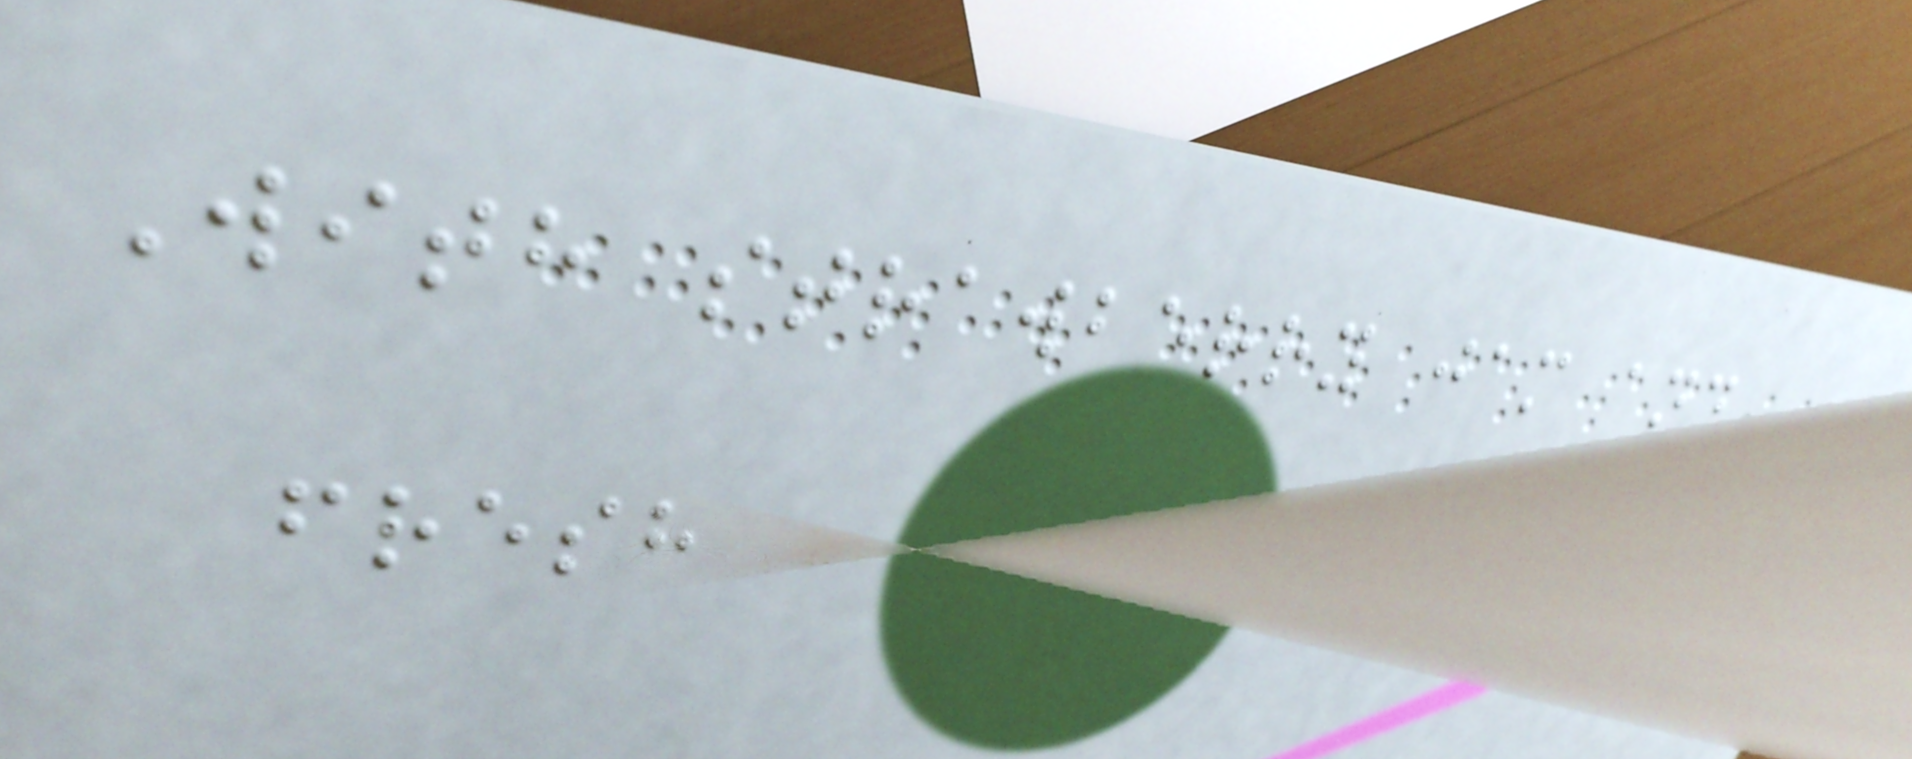With strawberry jam and
fresh
